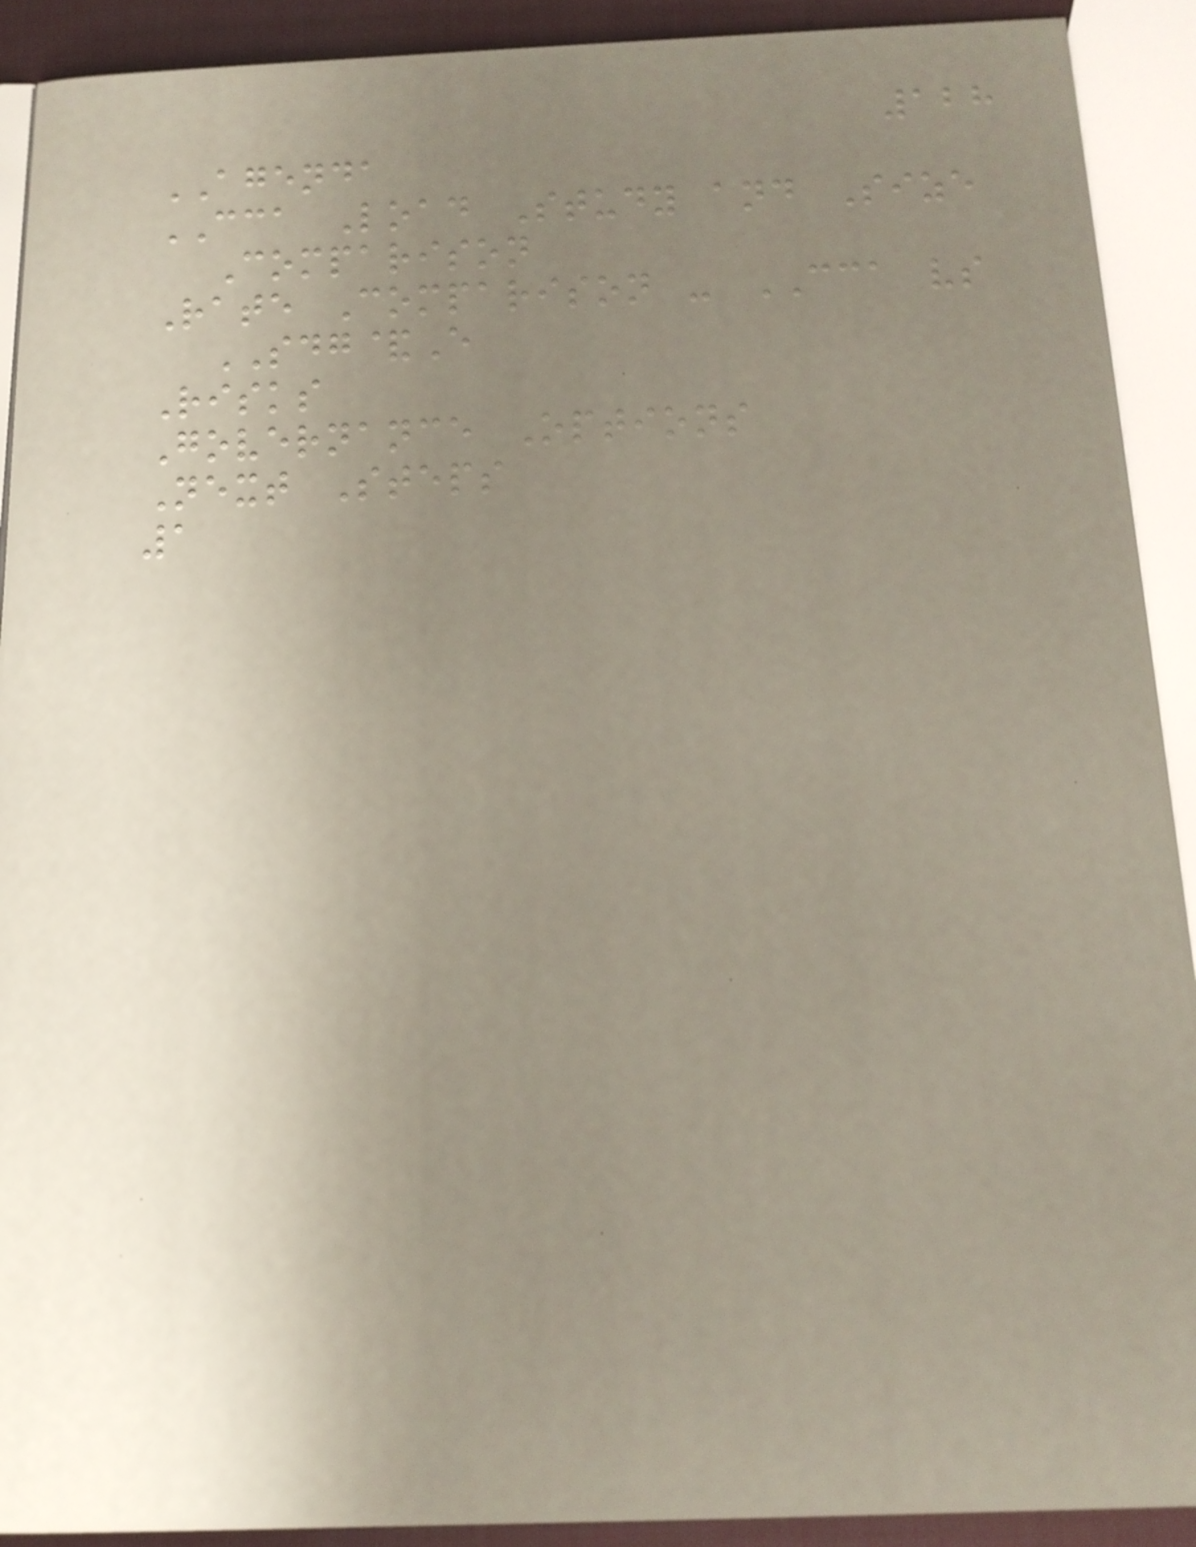128
AGENDA
CCA Load Study and Size
Comparison
Rate Comparison - CCA vs
SDG&E
Risks
Governance Options
Next Steps
1
